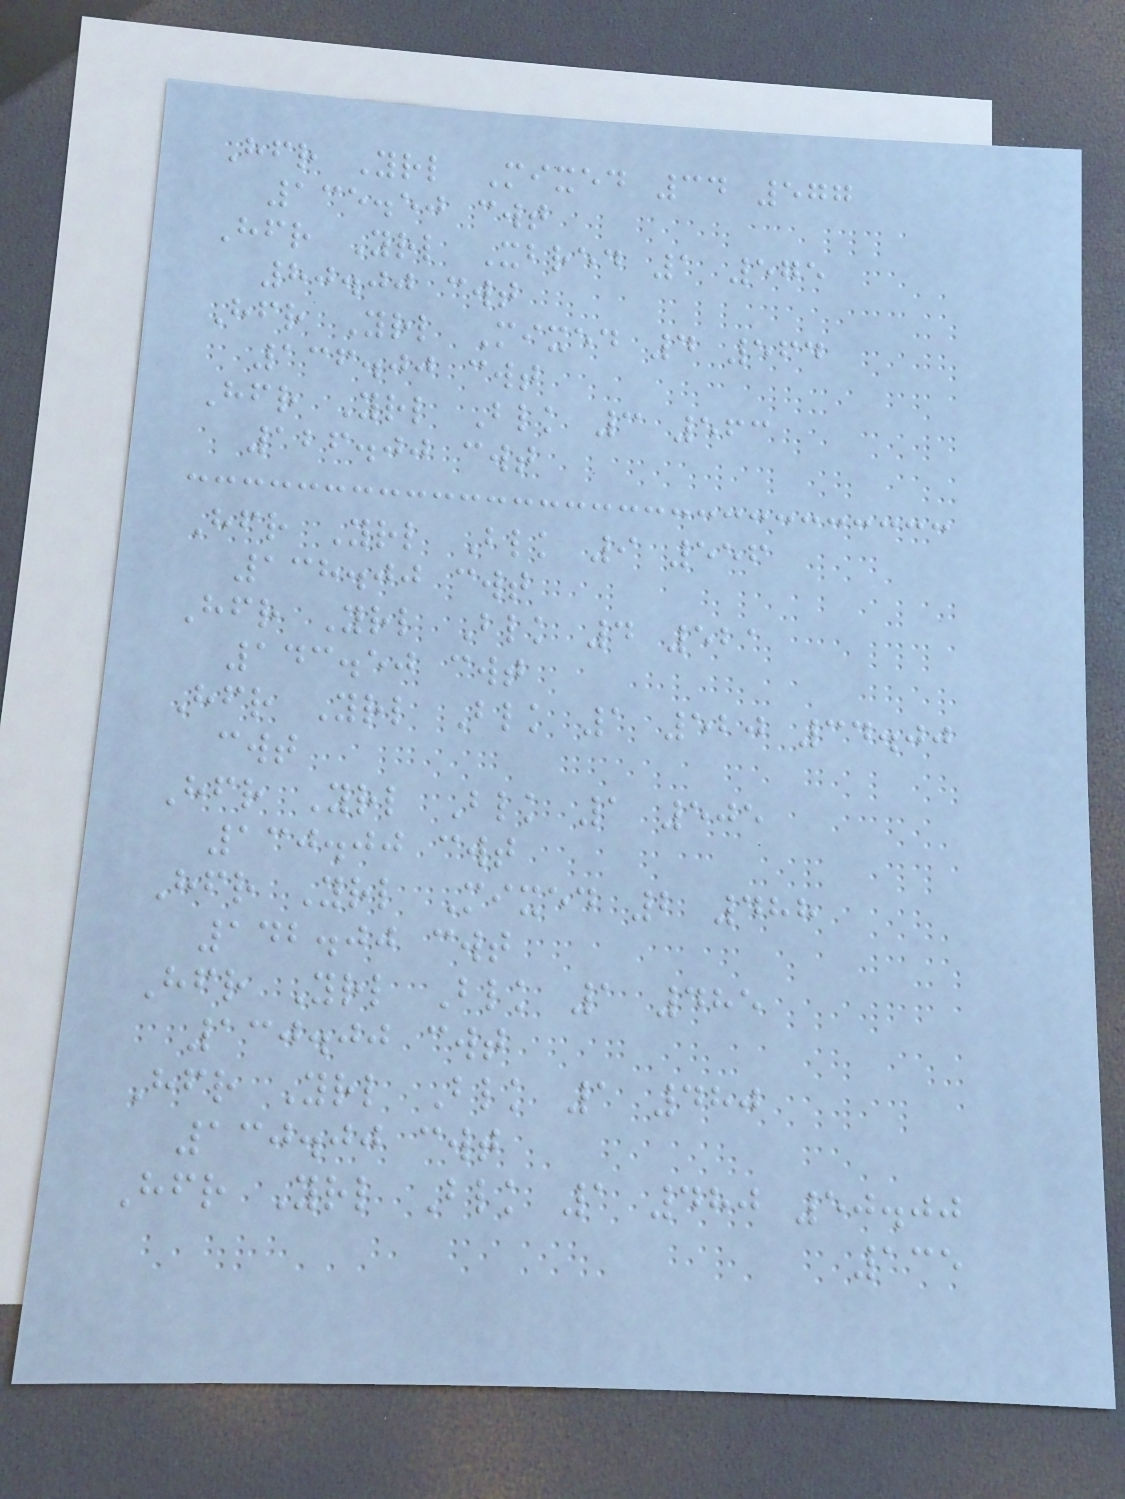Hfr Yrl Mixed 34 577
135.50 cwt
Hfr Yrl Xbred 1 575
80.00 cwt
Hfr Yrl Mixed 4 564
136.00 cwt
Hfr Yrl Blk 3 563
126.00 cwt
Hfr Yrl Blk 9 556
138.00 cwt
Hfr Yrl Blk 4 521
143.50 cwt
Hfr Yrl Blk 1 520 34.00
cwt
Hfr Yrl Blk 1 505
130.00 cwt
Hfr Yrl Mixed 2 488
142.00 cwt
Hfr Yrl Blk 1 485
130.00 cwt
Hfr Yrl Blk 1 480
130.00 cwt
Hfr Yrl Blk 1 480 50.00
135
